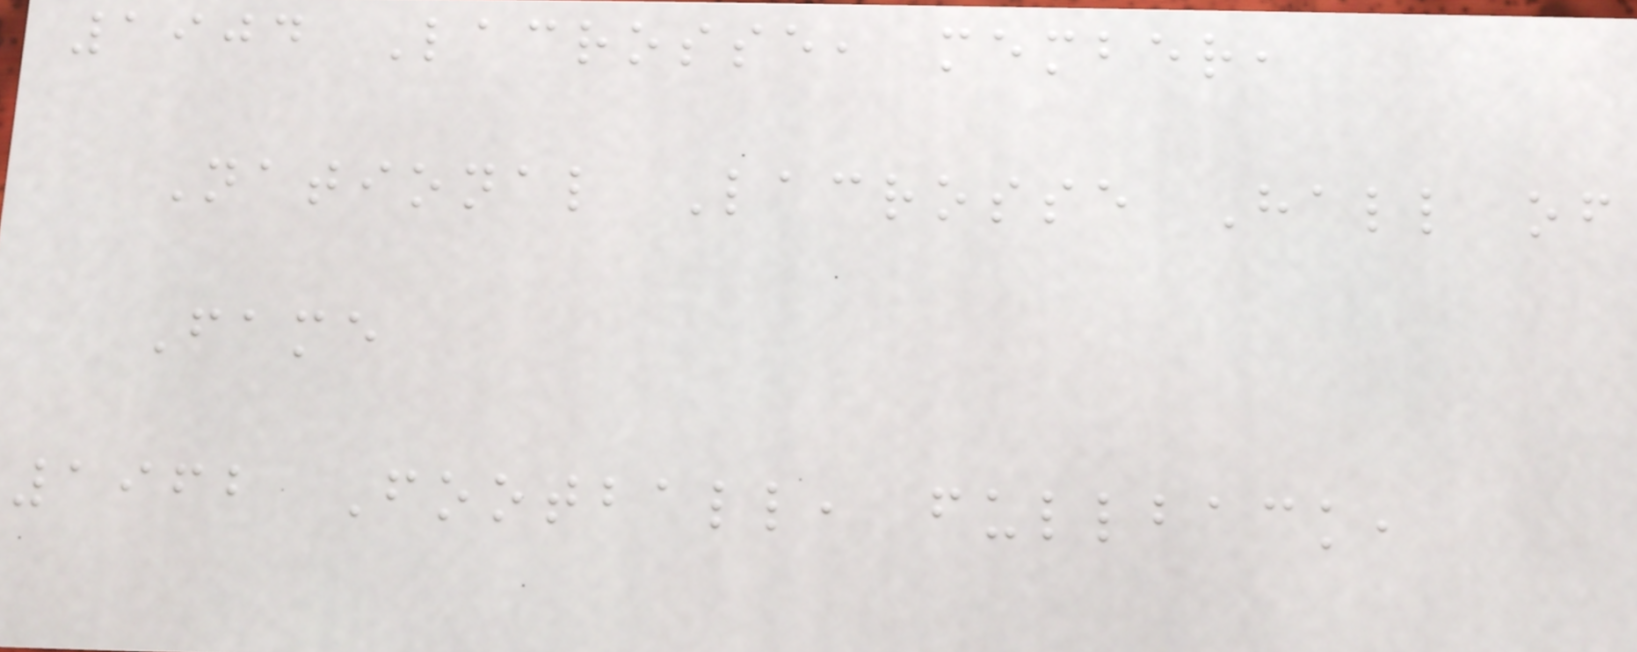1904 Lacrosse, member,
National Lacrosse Hall of
Fame
1962 Football, fullback,
